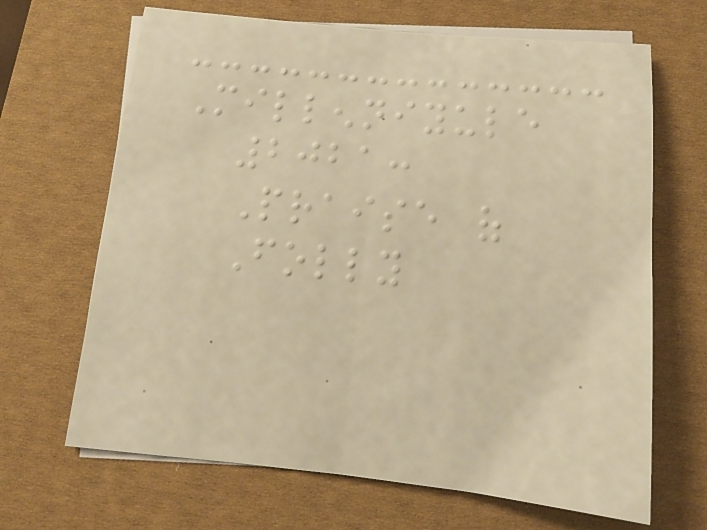Millenniyule
2021:
Praise of
Folly
